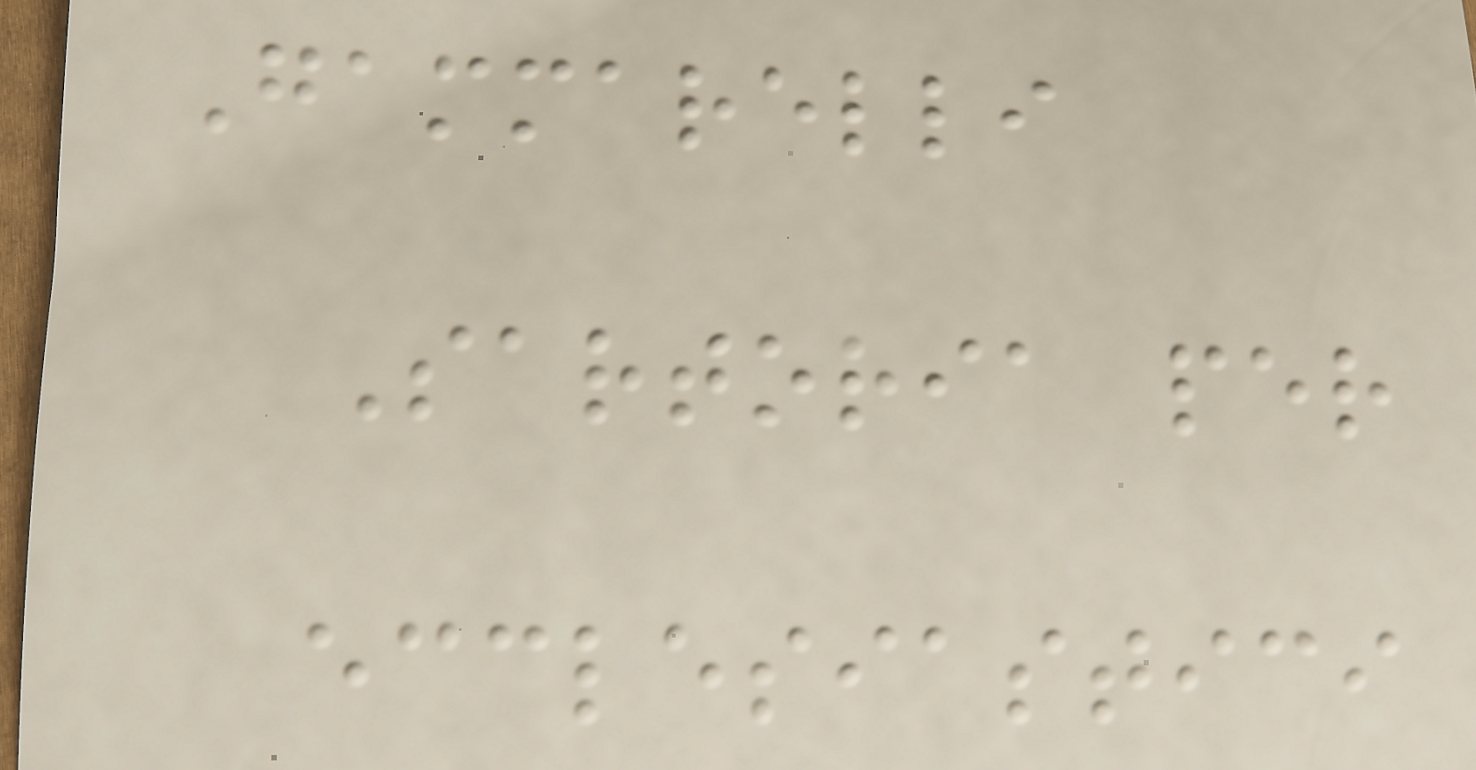Gammarelli
Sartoria per
ecclesiastici
